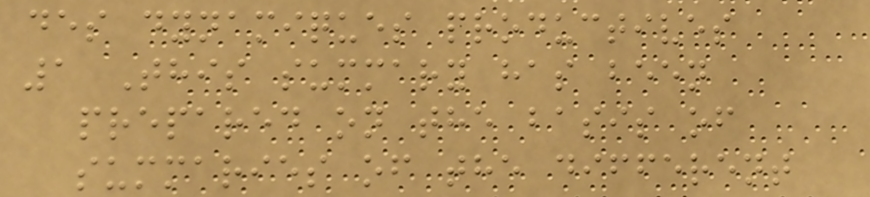des dynamiques productives
1 This summary has been
prepared on the basis of
summaries of the different
